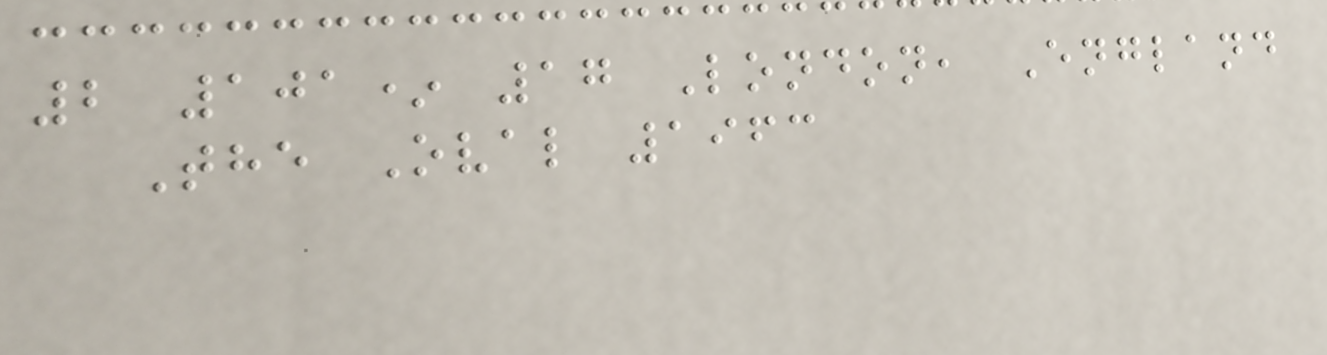2 101* 17 London, England
The Oval 1963
